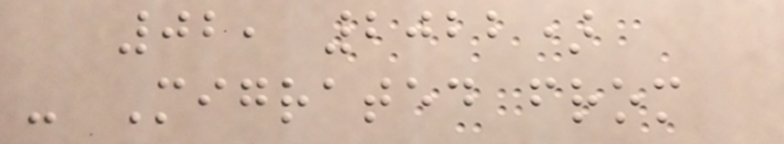02, 2022)
- Migrated from
